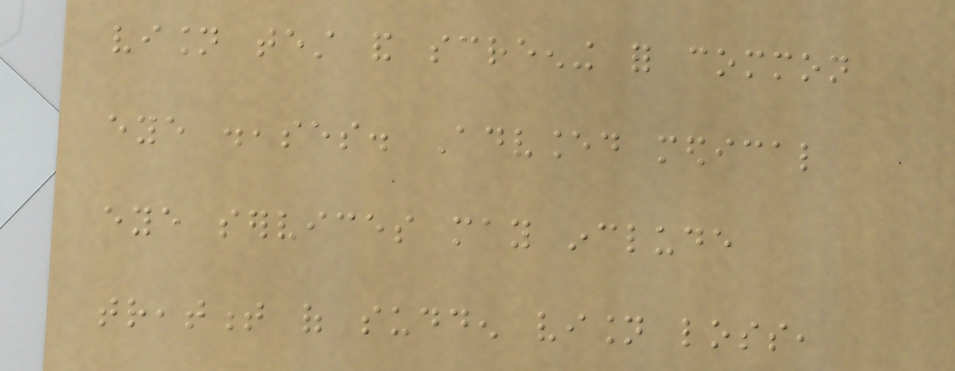vision test and screening for common
eye diseases. Advanced medical
eye services may include
treatment of sudden vision loss,
